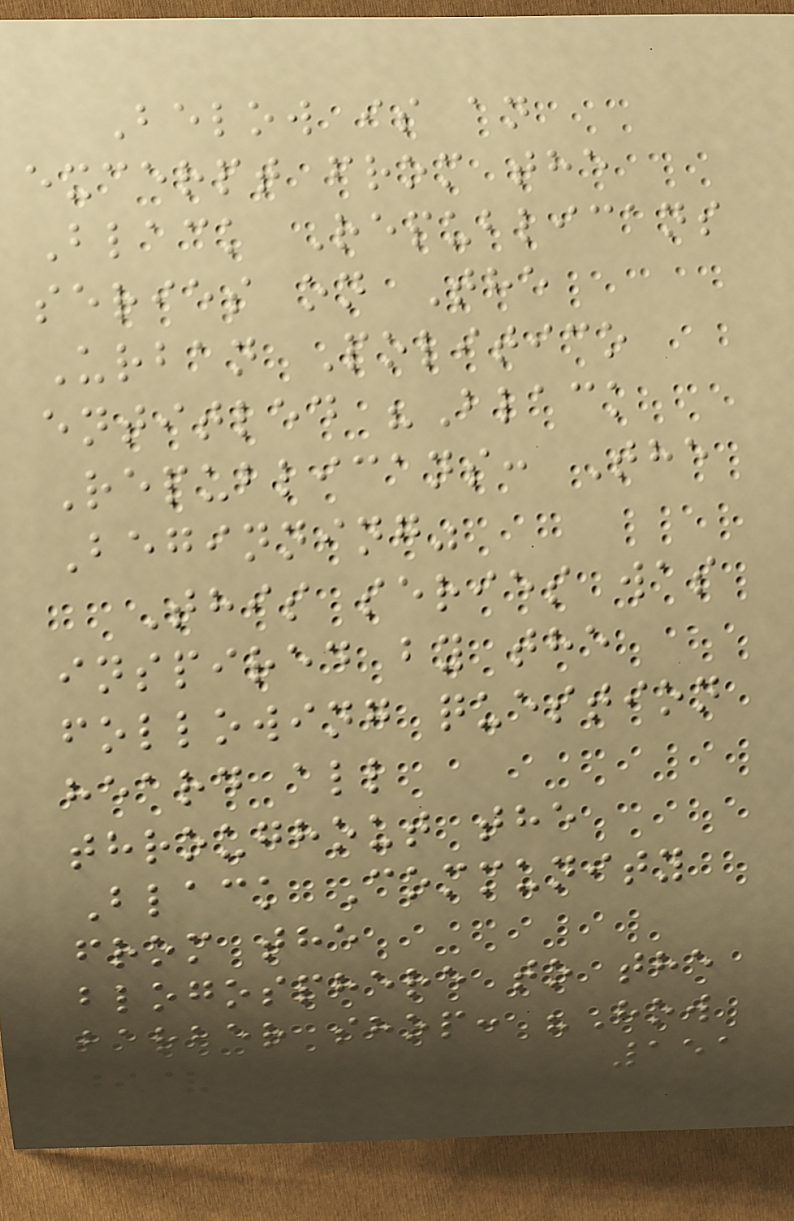Below is an
excerpt from the
Black Republicans
series on The
Urban Politico
entitled "Black
Republicans: The
Beginning"
This series was
inspired by the
following question
heard all
throughout the
Black Community
from the
blogosphere to the
barber shop: "How
151
